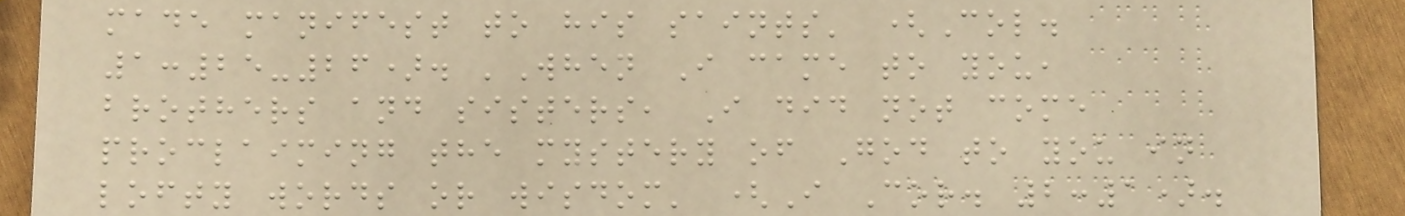made manifest to his saints' (Col.
1:25-26). 'When I came to you,
brothers and sisters, I did not come
proclaiming the mystery of God to you in
lofty words or wisdom' (I Cor. 2:1).
